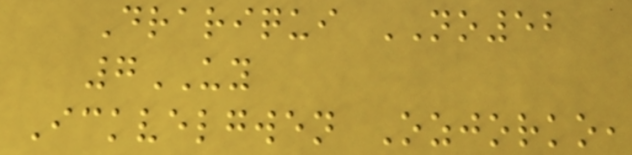Drariqui NO52
7UY
Ickvelgwen Ozjorko,
